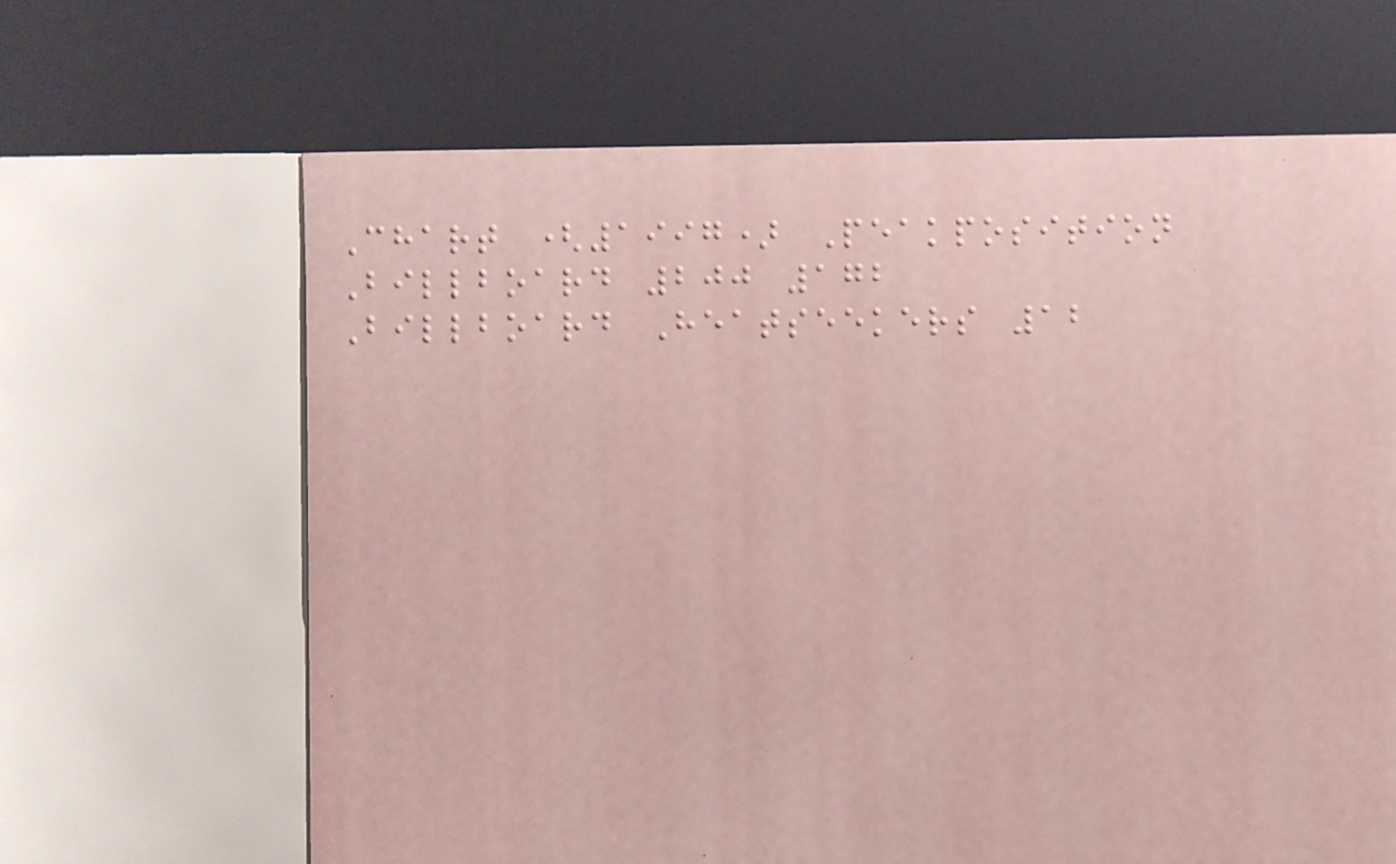Chart (1997) Peakposition
Billboard 200 172
Billboard Heatseekers 12
